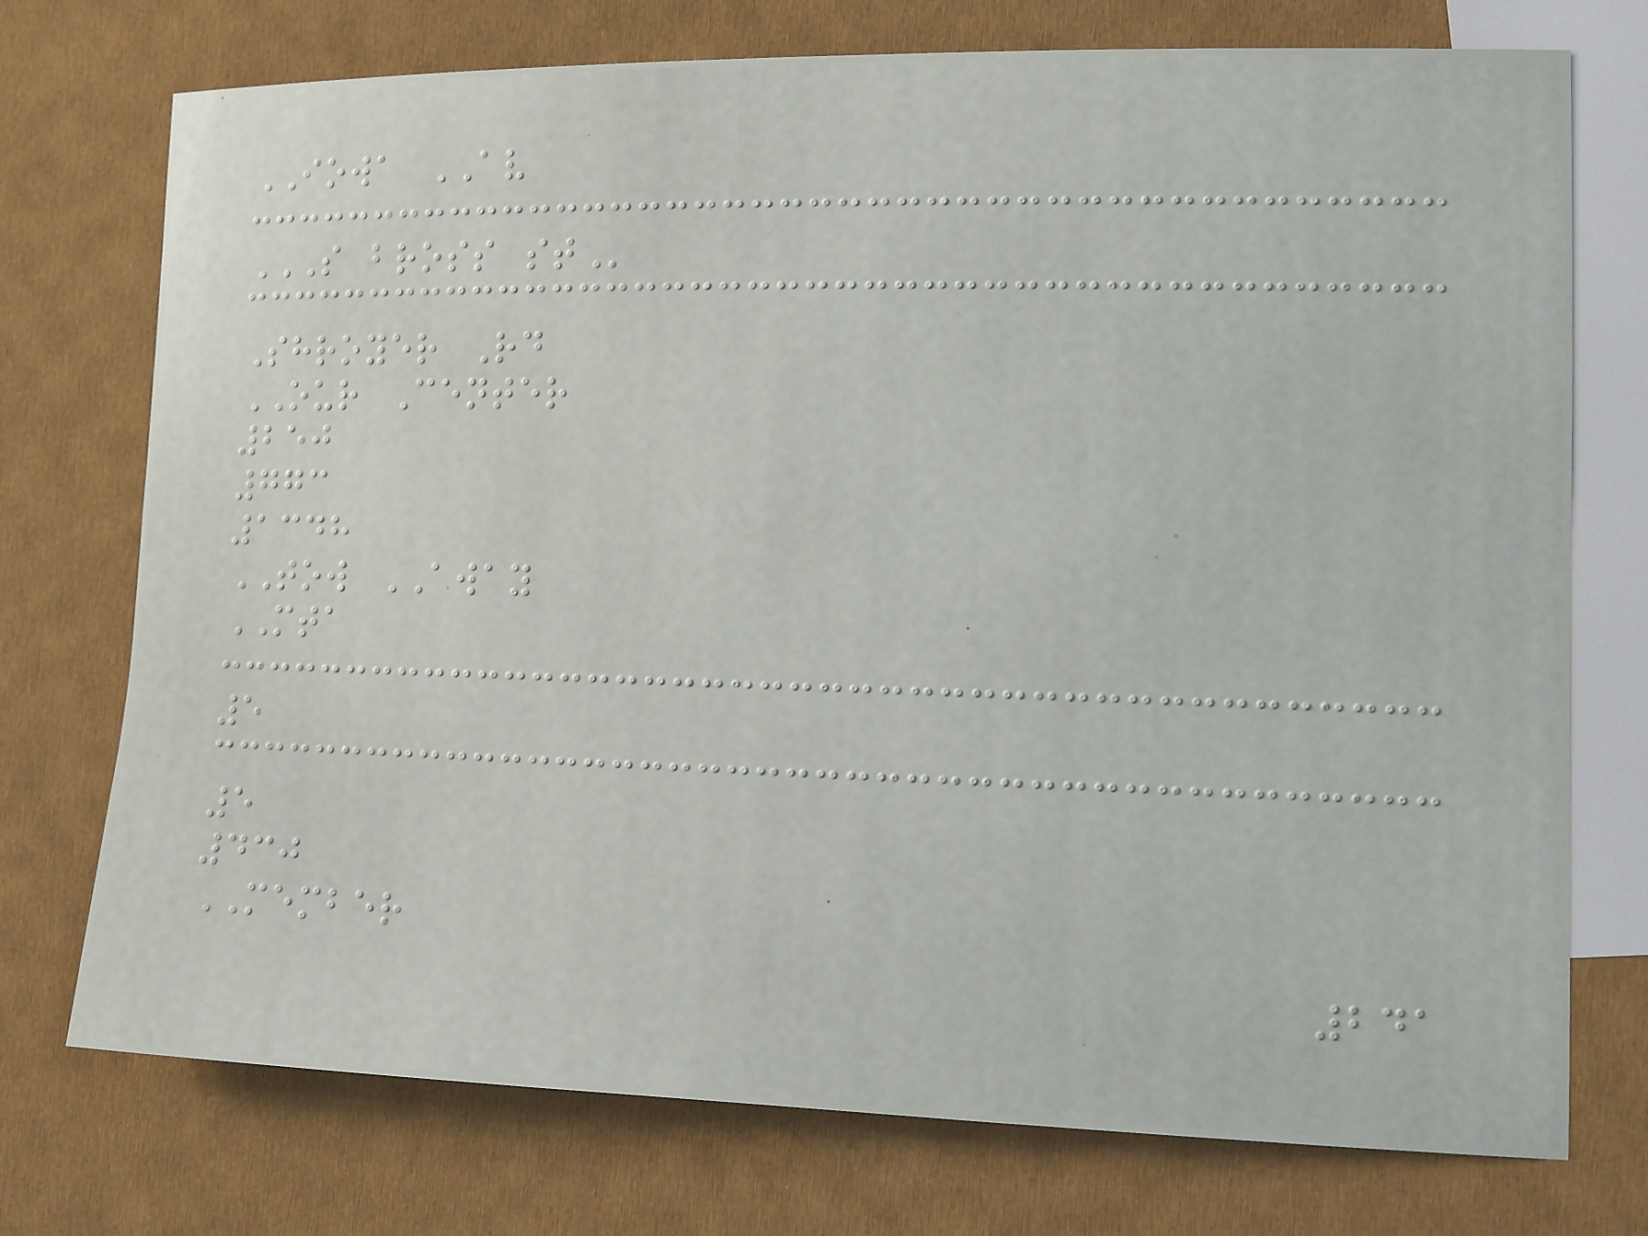IOWA AV
S BROSS ST
Shroyer Rd
OUR Center
250
773
1348
TOW AWAY
MTA
5
5
430
MEMBER
241
